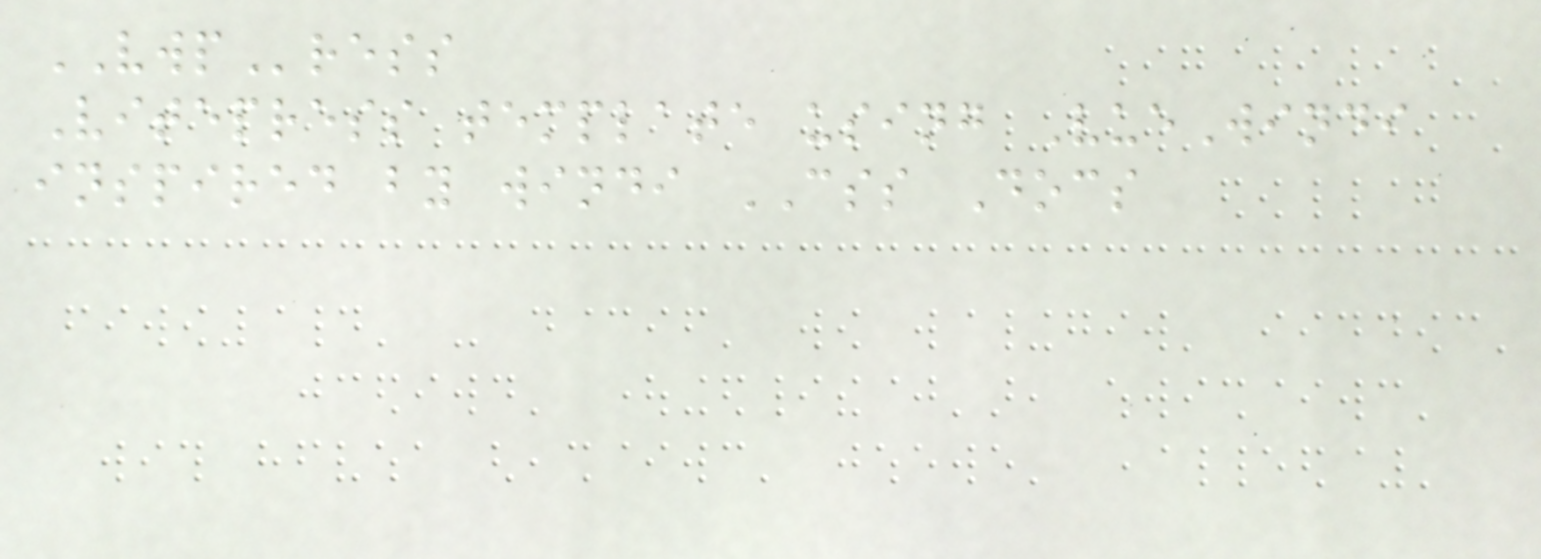VWPress
Vitepress template using VueWindi
inspired by windi CSS Docs
